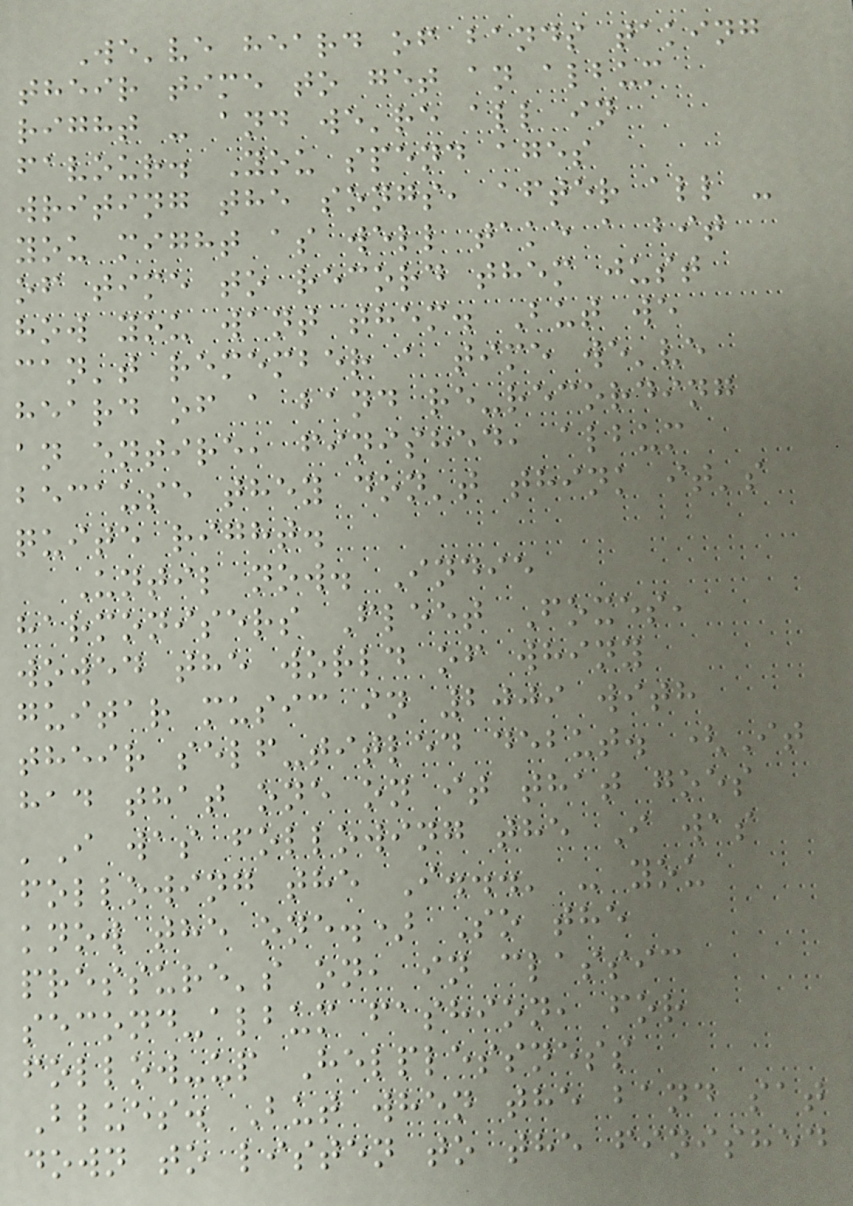We've heard of bands taking
their time to get an album
right - and we're all in
favour. You spend ages
writing the songs, after all -
you might as well take a bit
of time to record them just
how you want them. But we
can't remember a time we've
heard of a band re-recording
an entire, finished, album
because they don't think it's
quite right.
Until now. Indie
harmonisers Fleet Foxes,
wowed the world of whiny
guitar music in 2009 with
their self-titled debut. (It
had that one on it that goes
'I was following the I was
following the I...' - you
know the one.) So the
pressure's on, in classic
second-album fashion, for
follow-up Helplessness
Blues. But when the band sat
down to listen to the finished
